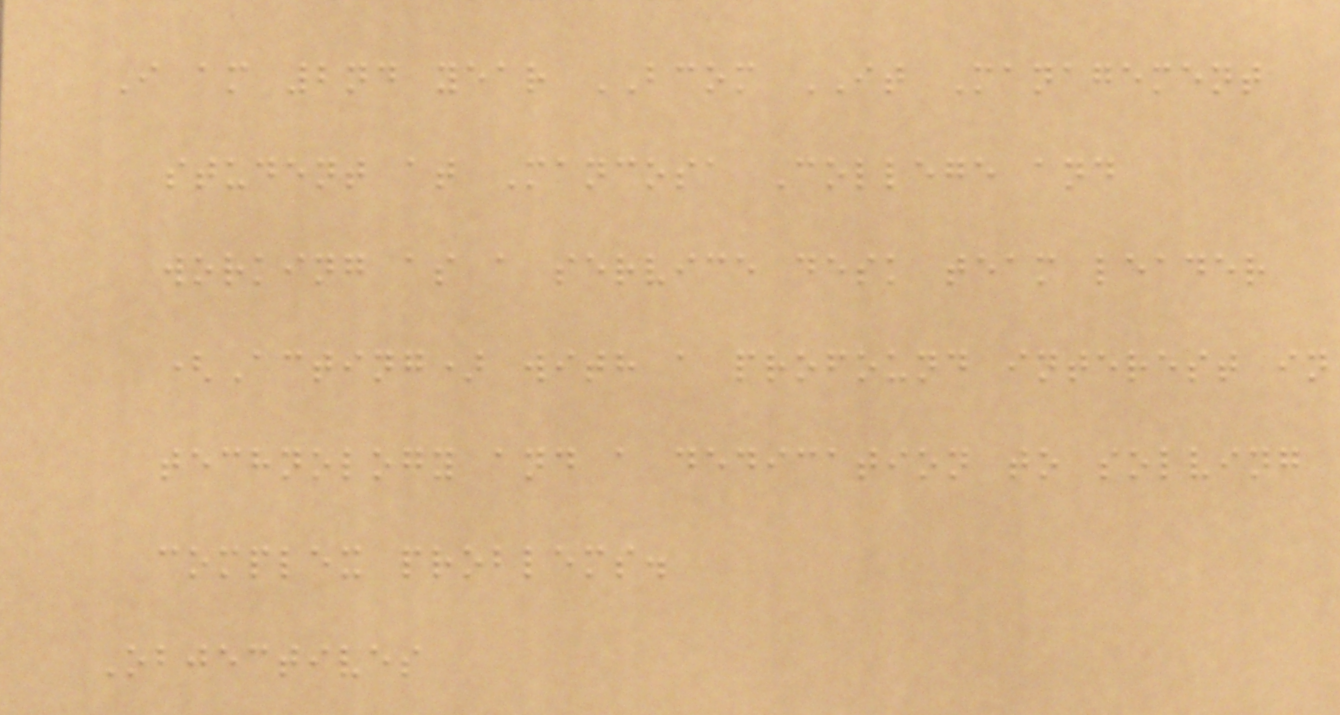I am 2nd year BCOM IT Management
student at Mancosa College and
working as a service desk team leader
(Acting) with a profound interest in
technology and a dedication to solving
complex problems.
Objectives
